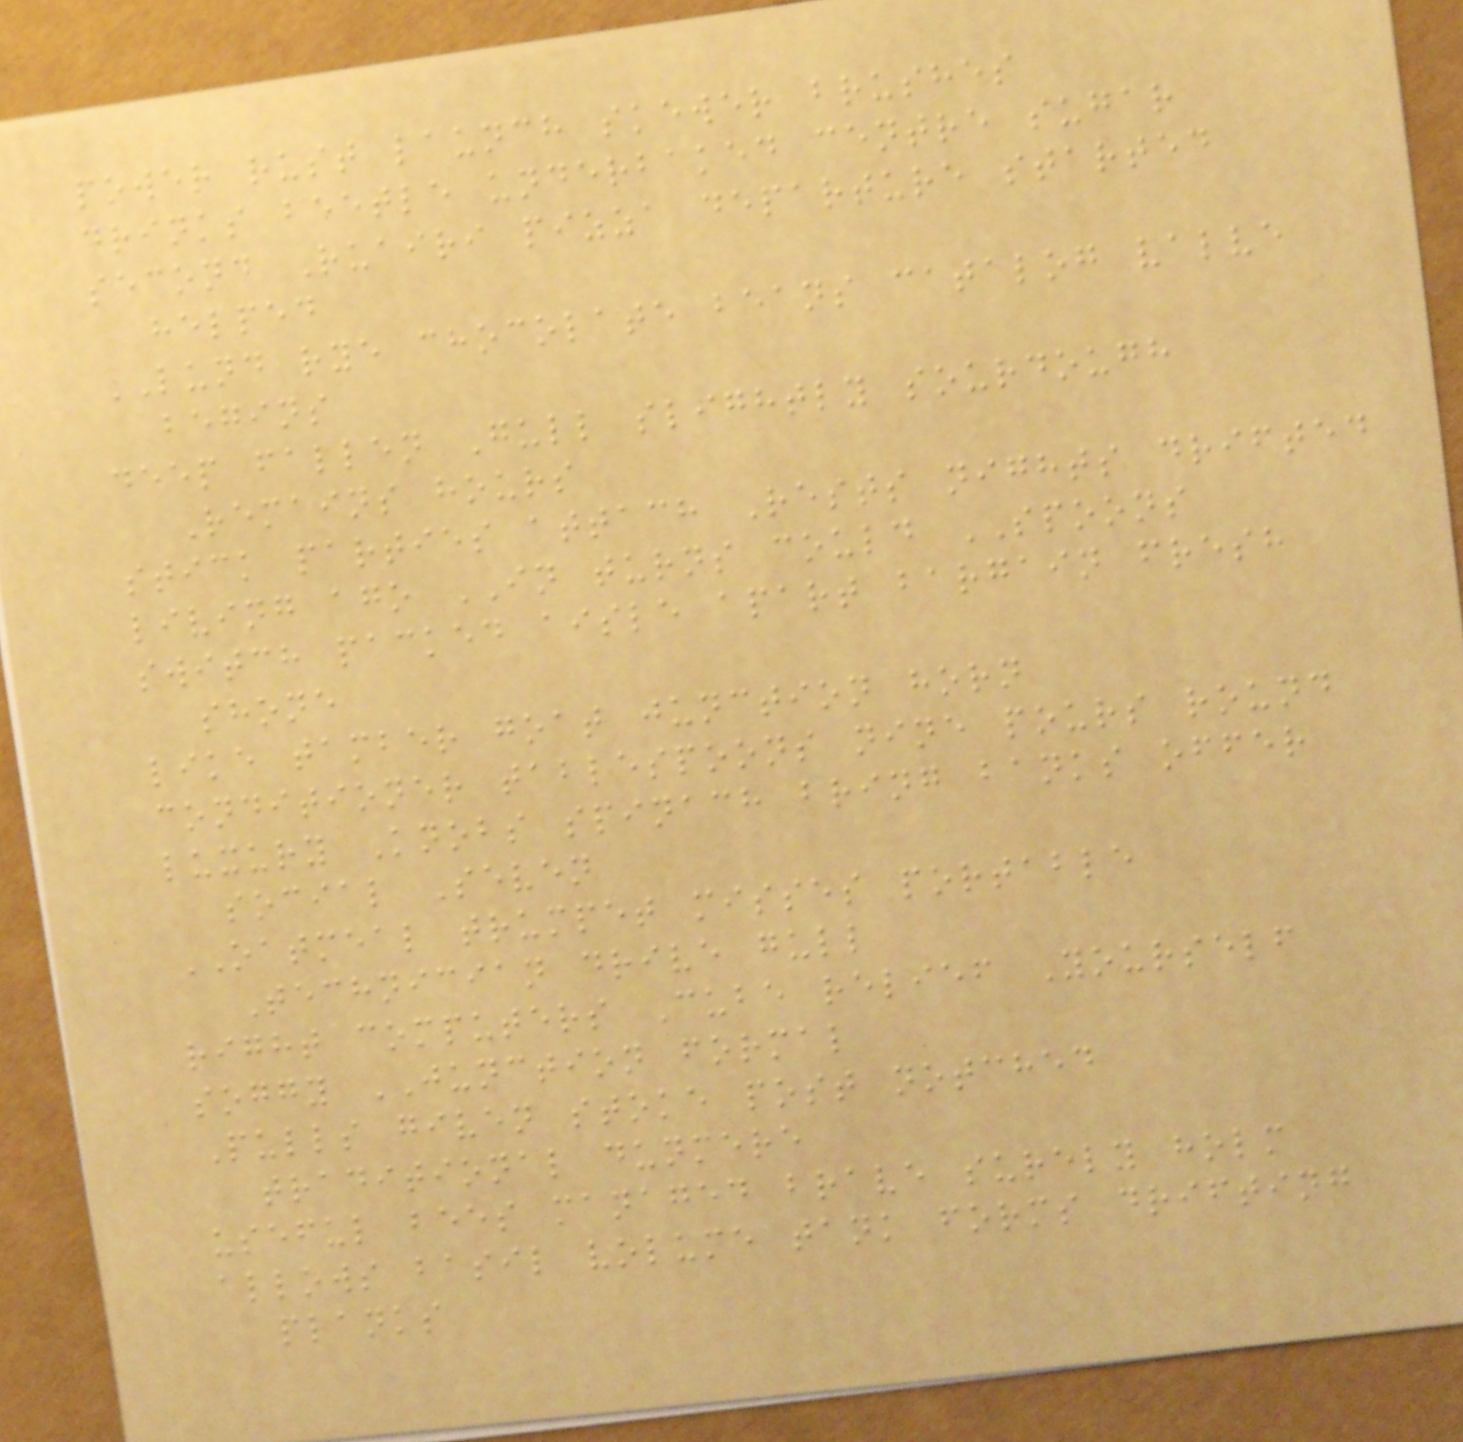power rust launch skewer brushes
drinks beetle underbaked centre sugar
second Ruairi pizza departure started
helped
LUND rye chocolate beans catalog valve
begins
deep fallen Gull slightly sourdough
Remains hours
stick parties attach Rests nights drifted
living ago IN turns could SPOONS
switch packed aisle apart bargain fresh
shone
like tamber goat junction horn
conditioner tablespoons nine pours round
luxury Knobs spinach bring banks offer
social Seven
OATMEAL trumpet misses portable
Technician drive gull
right computers Cube relief Yourself
soggy JUNCTION formal
Pulls given stoke post notched
traditional dunmere
useful bees managed brave surely holm
allows basil volume tank forms drifting
planks
